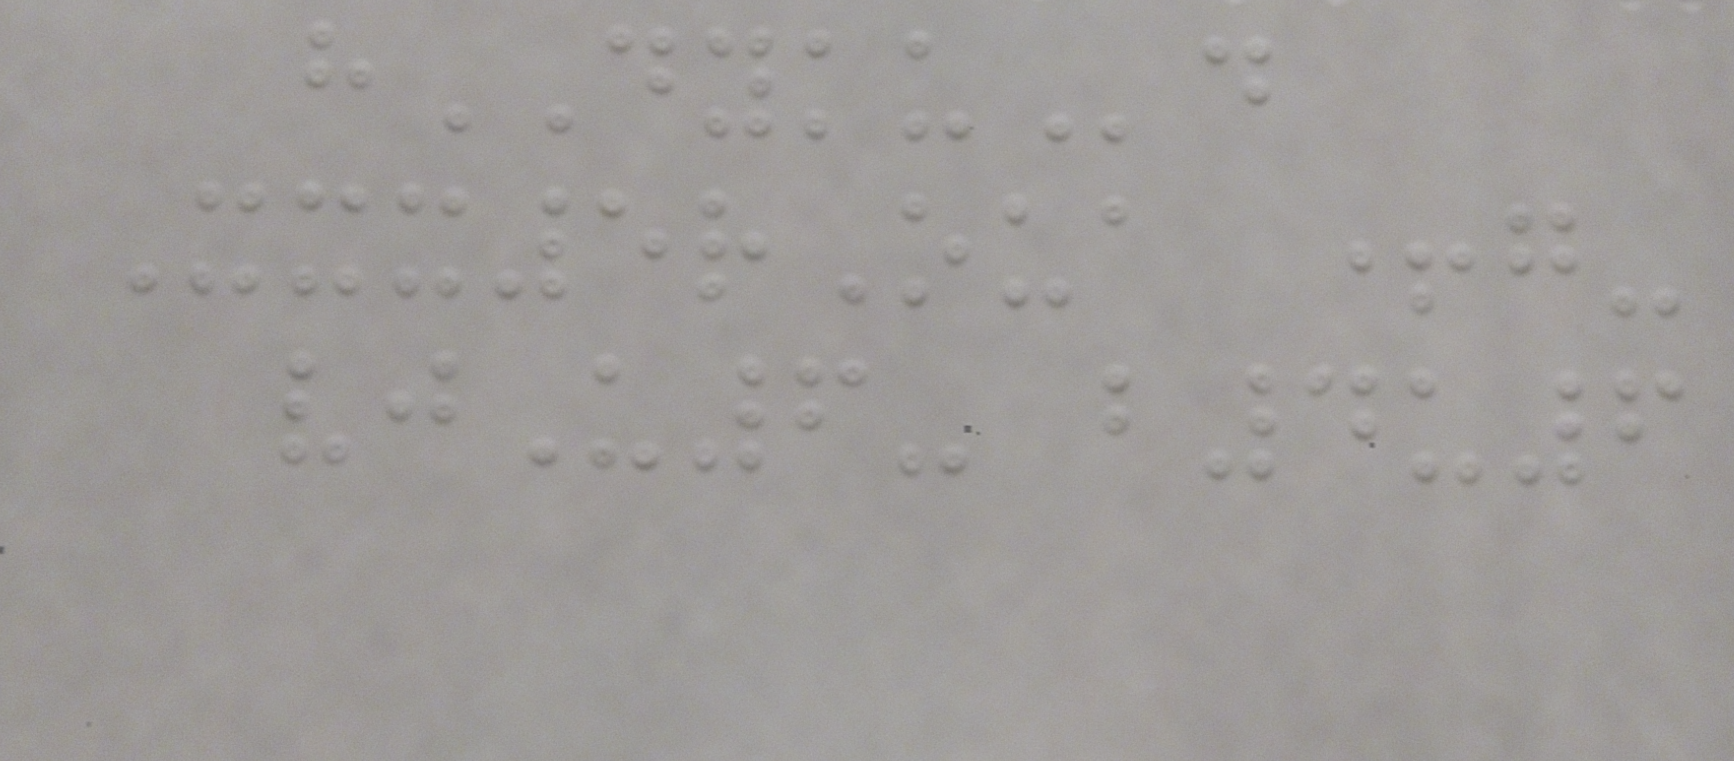hDYKUd
Xxx5rOua +g-
vjU6- b4u6
